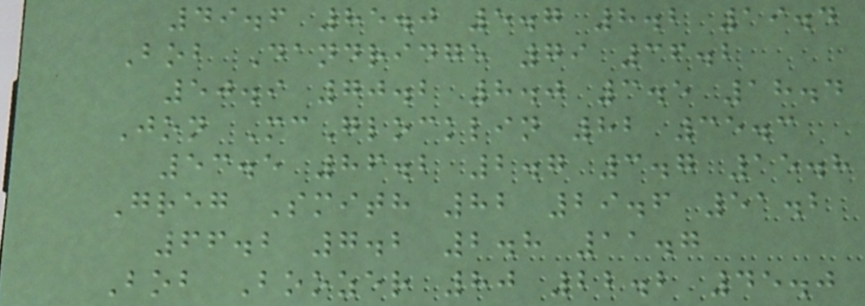49.6 85.0 5.7 8.2 19.4
Bob Dandridge 79 36.2
50.9 70.2 8.0 3.5 18.4
Jon McGlocklin 82 35.3
53.5 86.2 2.7 3.7 15.8
Greg Smith 82 29.6 51.2
66.2 7.2 2.8 11.7
Bob Boozer 80 22.2 45.0
